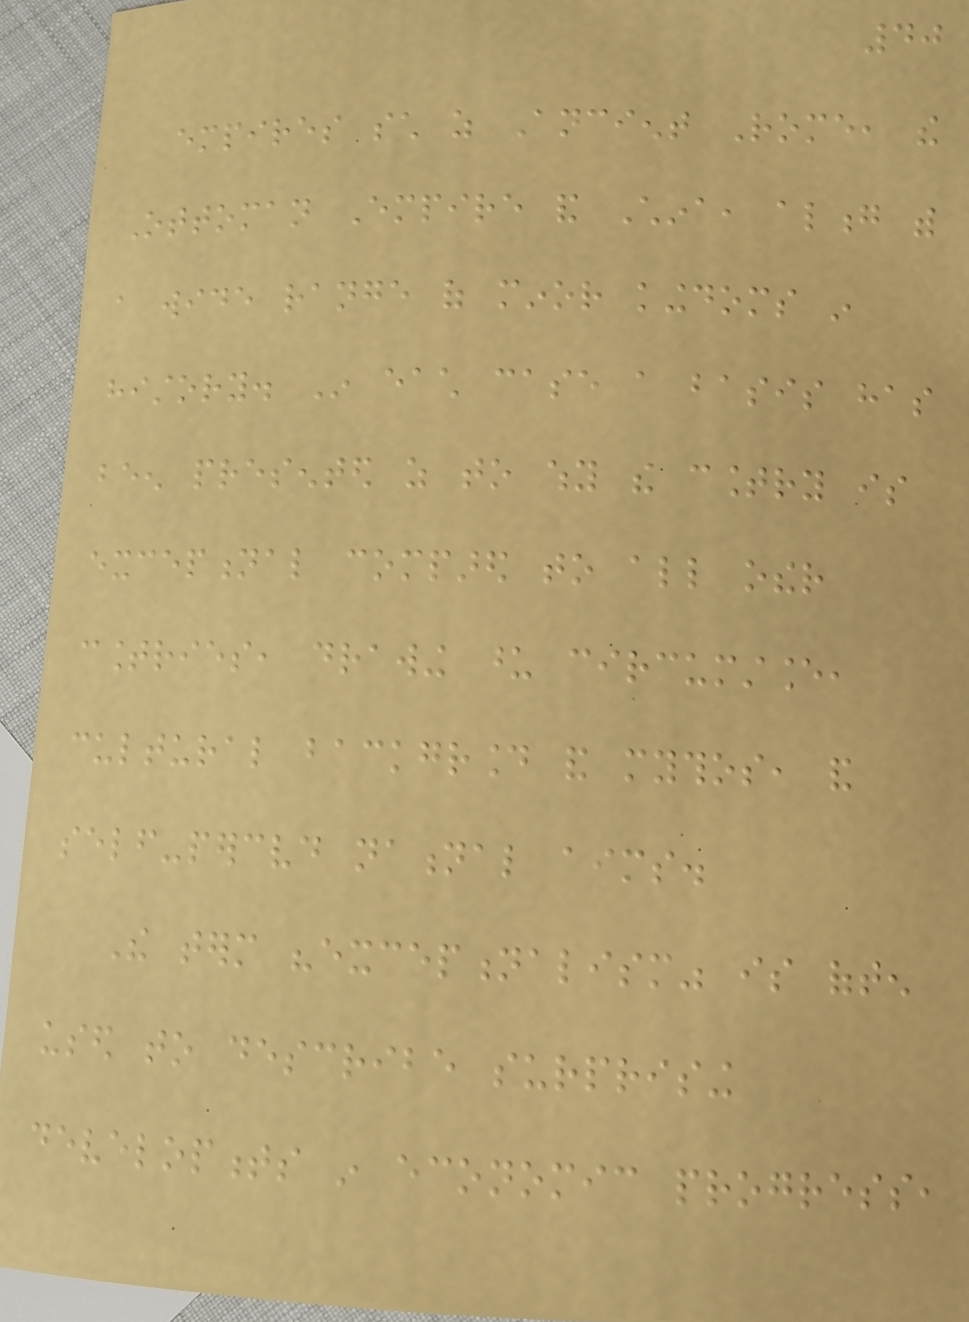40
empires such as Ancient Rome, the
Ottoman Empire and China, along with
a wide range of minor kingdoms in
history. In each case a basis has
been presented as to why the country is
exceptional compared to all other
countries, drawing upon circumstance,
cultural background and mythos, and
self-perceived national aims.
The term "exceptionalism" is often
used to describe surprising
developments in economic progress,
